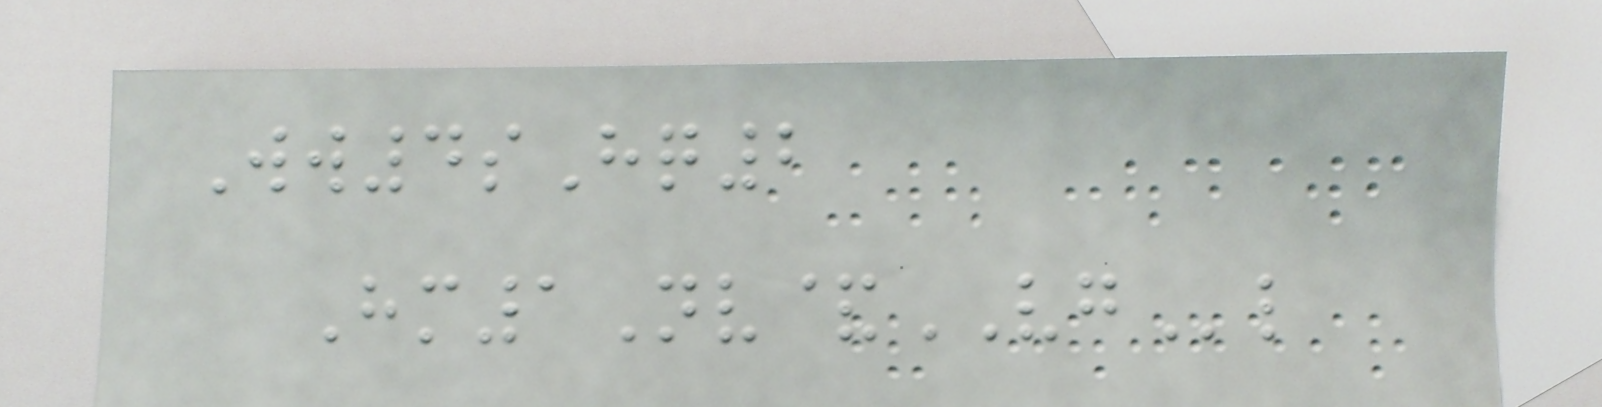Ww4sHq2
Hm1Nv&VGl
